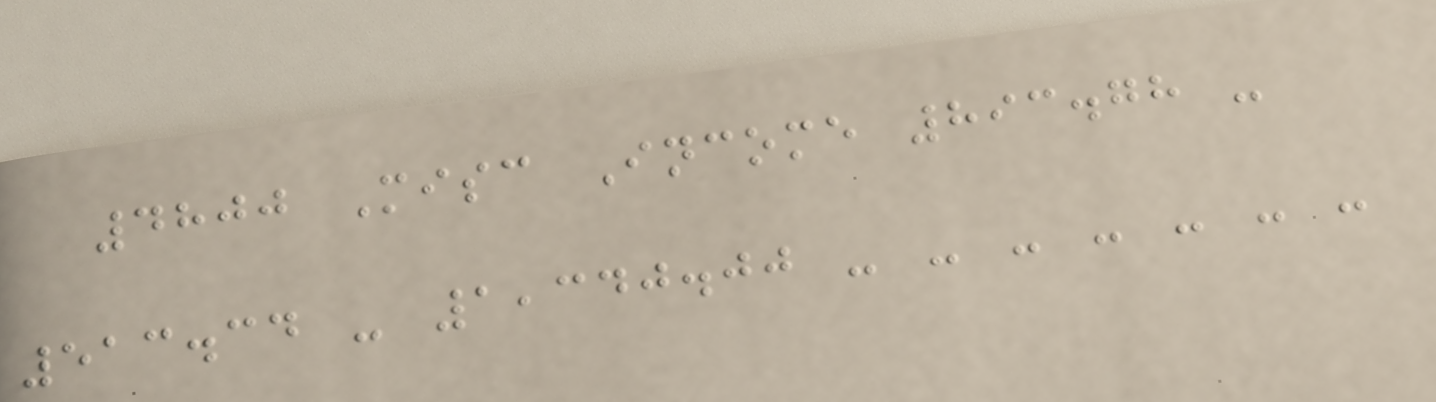4800 Misc Income 893.78 -
513.34 - 1,340.00 - - - - - - -
